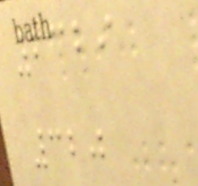2329
320
